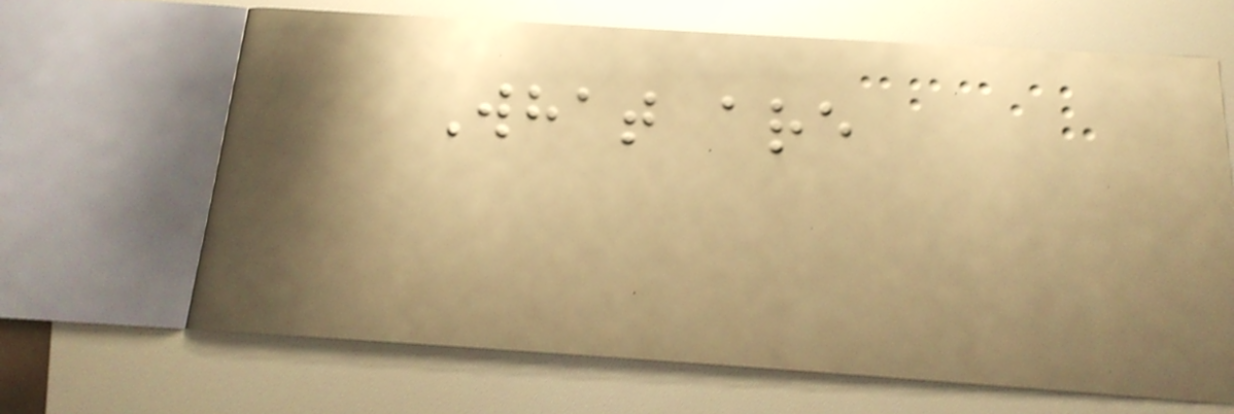What are
